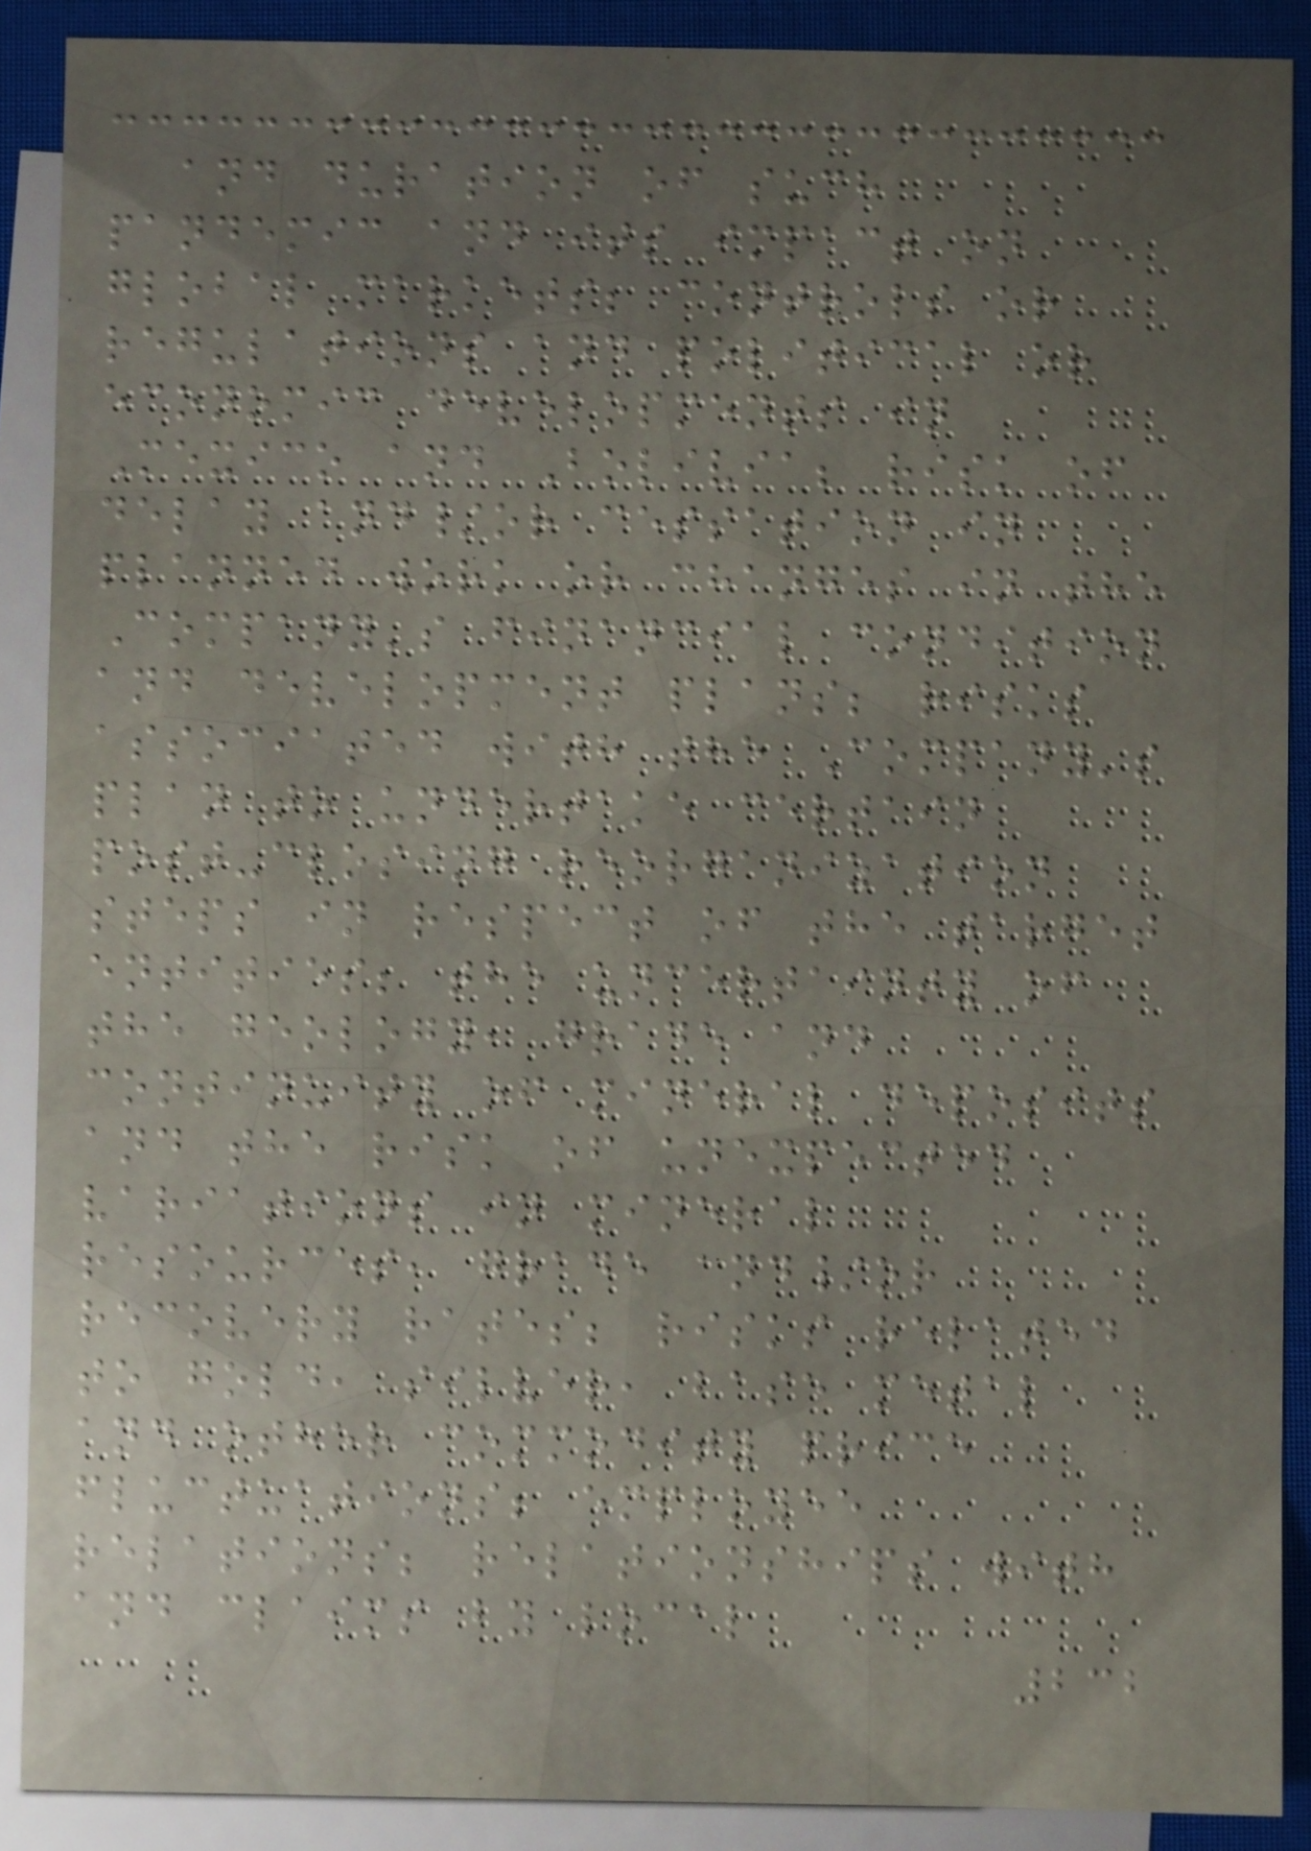and duration of such
pandemic and its impact on
global markets; controls or
regulations and political or
economic developments in
Mexico and Bolivia; risk of
delay and/or cessation in
planned work or changes in the
Company's financial condition
and development plans; risks
associated with the Company's
plan to undertake certain
post-closing reorganization
steps in respect of the target
entities; the uncertainty of
the geology, grade and
continuity of mineral deposits
and the risk of unexpected
variations in mineral
resources, grade and/or
recovery rates; risks related
to gold, silver, base metal
and other commodity price
fluctuations; employee
relations; relationships with
and claims by local
232
